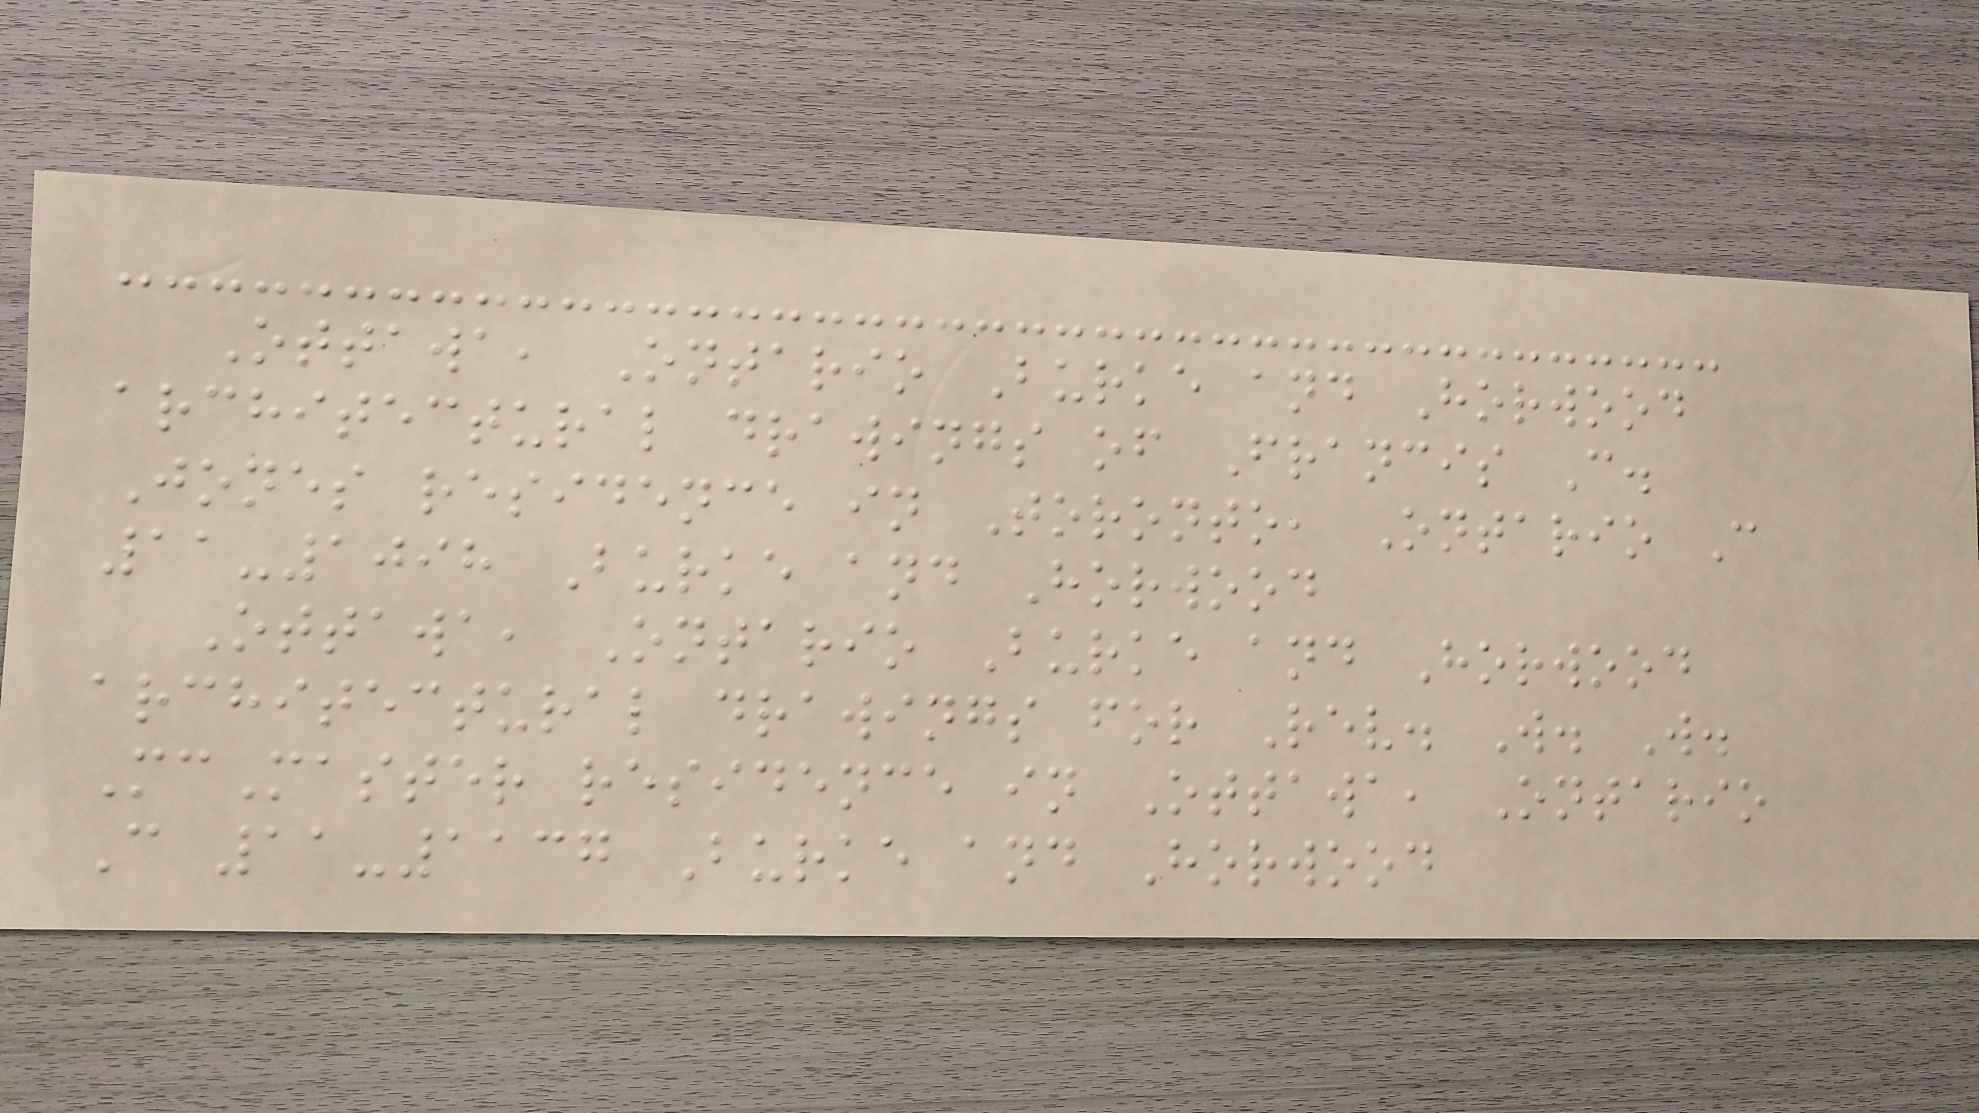Ottawa, Ontario Burke and Horwood
architectural drawings of Francis C.
Jones residence in Toronto, Ontario C
11-1098 Burke and Horwood
Ottawa, Ontario Burke and Horwood
architectural drawings for Rev. W. W.
McMaster residence in Ottawa, Ontario
C 11-1137 Burke and Horwood
